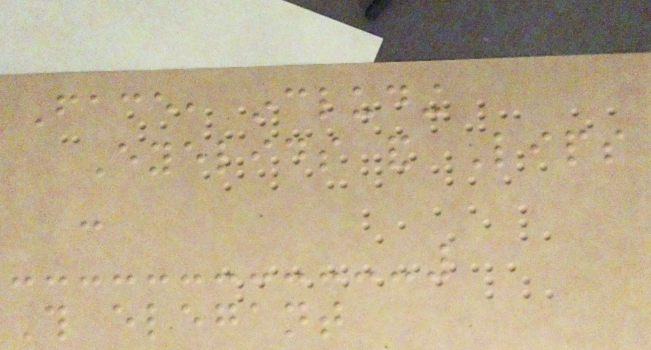Face, including
Eyelids and Lips
-
This elegant
